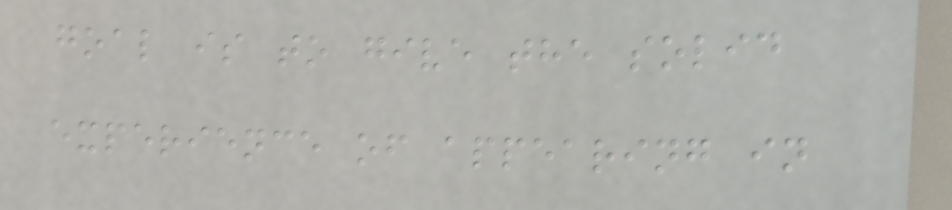goal is to give the solid
experience of appearing in
